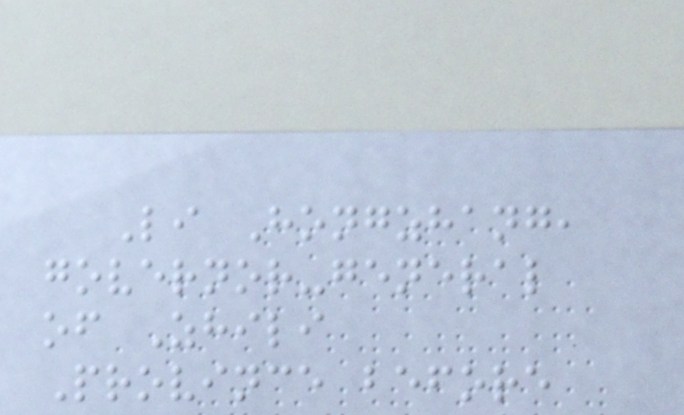Li Hongzhang,
governor-general
of Zhili
Province before
